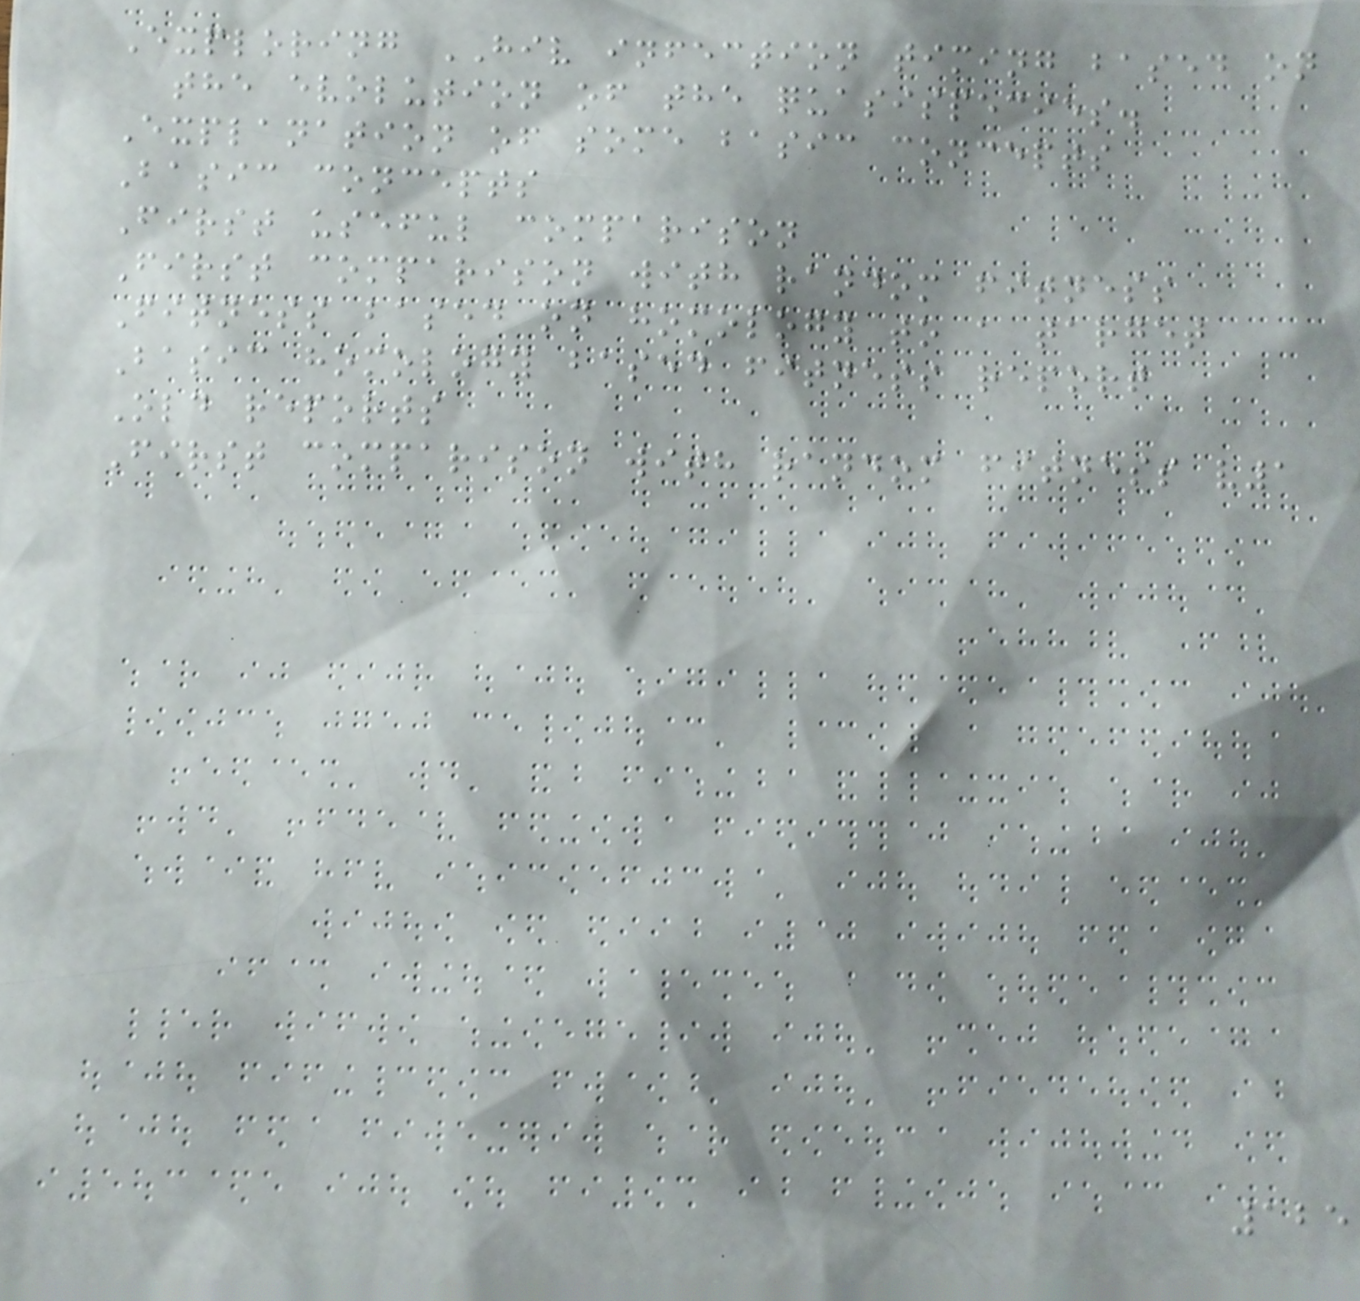Exploring HIV infection timing based on
the evolution of the quasispecies.
Explanation of some basic concepts
Basic concepts
First useful comparison
First comparison with random fitness
Fitness based on homology to a target
Basic homology based fitness report
Old reports
First comparison with random fitness v1
125
